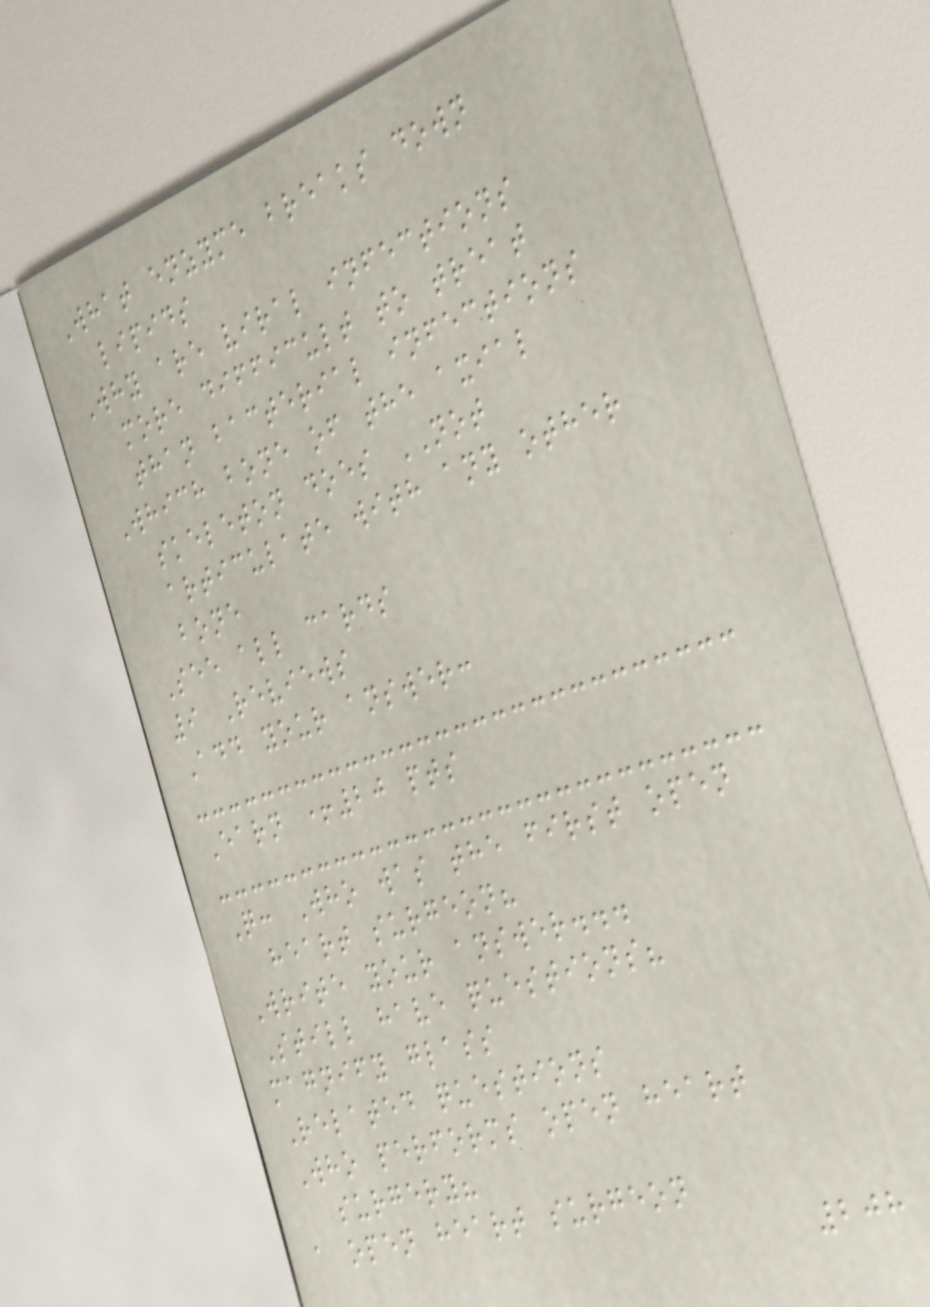What enzyme breaks down
lipids
Why are viral infections
more difficult to treat
than bacterial infections
Which bone of the axial
skeleton does NOT
articulate with any other
bone
See all cards
9 Reviews
Add your answer:
Earn +20 pts
Q: Who was the first open
heart surgeon?
Write your answer...
Still have questions?
magnify glass
Related questions
Who performs open heart
surgery?
a open heart surgeon
208
